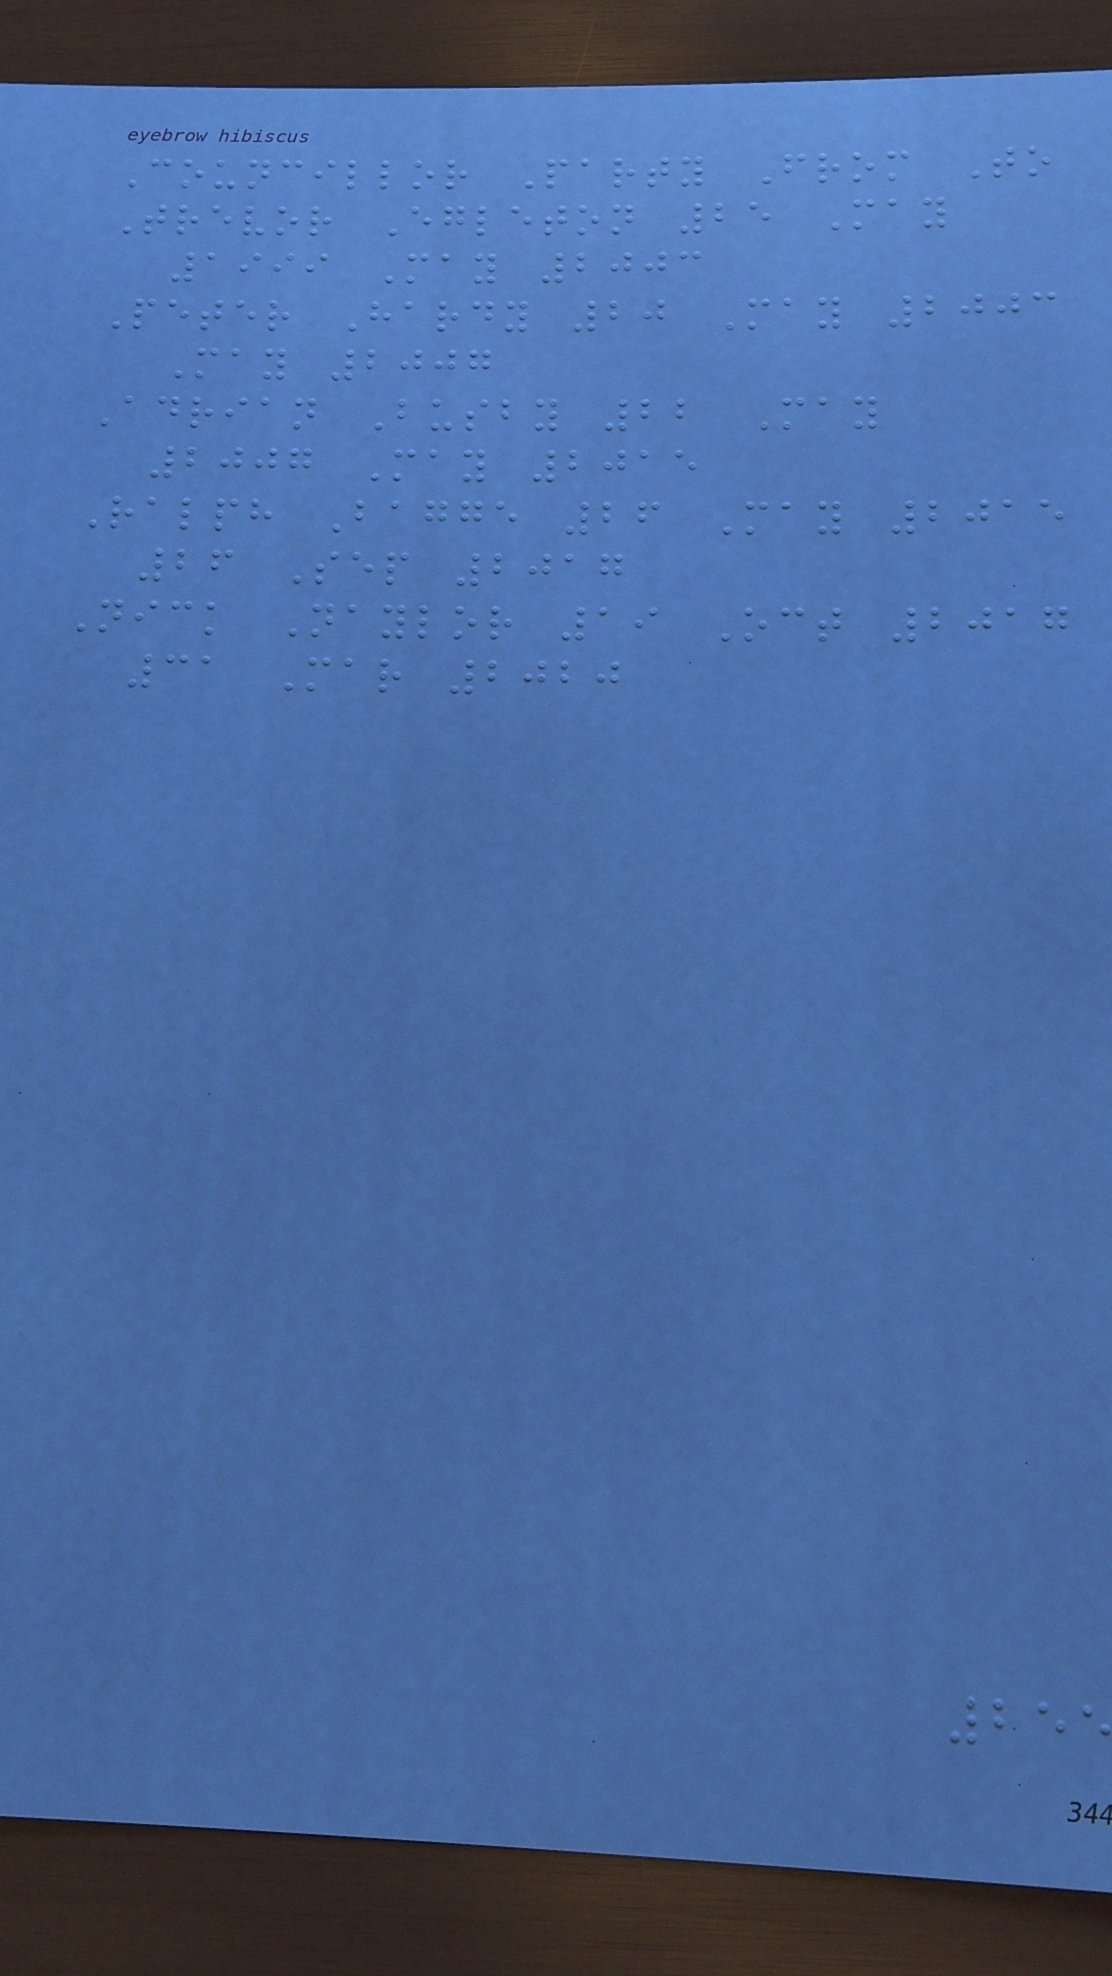Councillor Party From To
Trevor Egleton 25 May
1999 May 2003
Peter Hardy 20 May 2003
May 2007
Adrian Busby 22 May
2007 May 2015
Ralph Bagge 26 May 2015
26 Sep 2017
Nick Naylor 19 Oct 2017
31 Mar 2020
